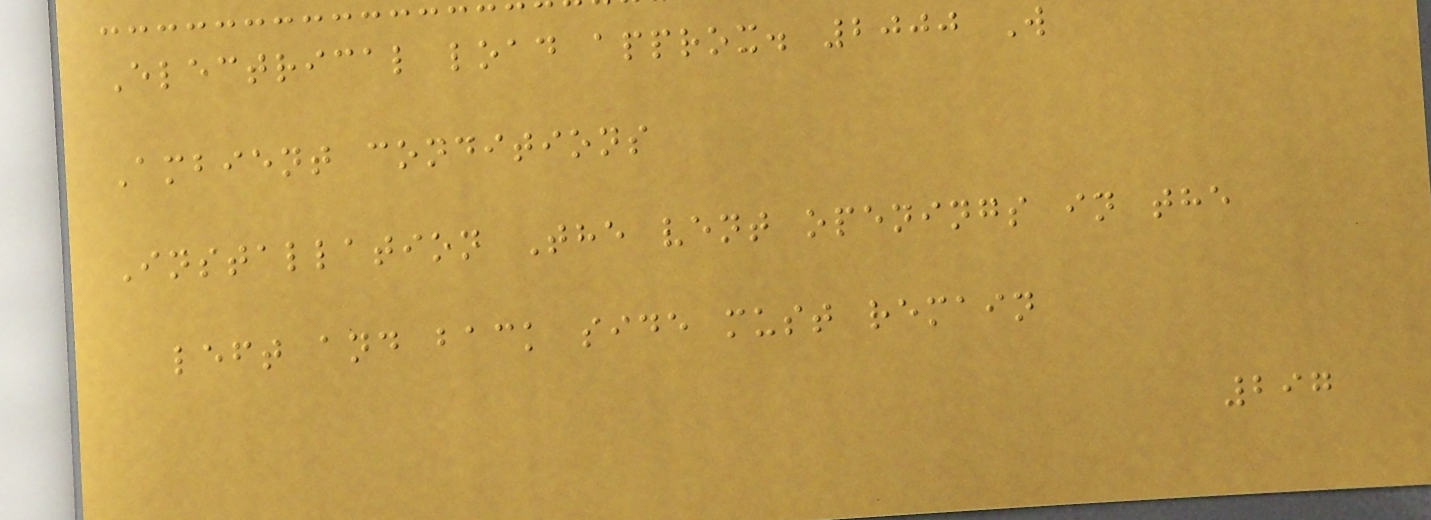Electrical load approx. 2000 W
Ambient conditions
Installation The vent openings in the
left and back side must remain
297
